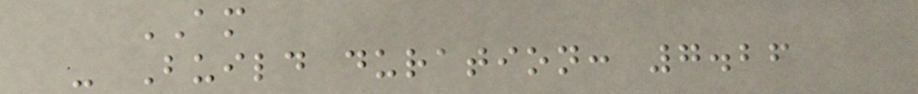AM
- Build duration: 7.26
